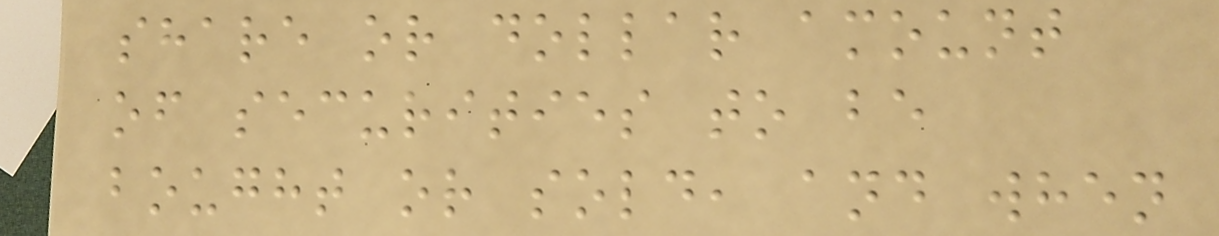share or dollar amount
of securities to be
bought or sold, and when
